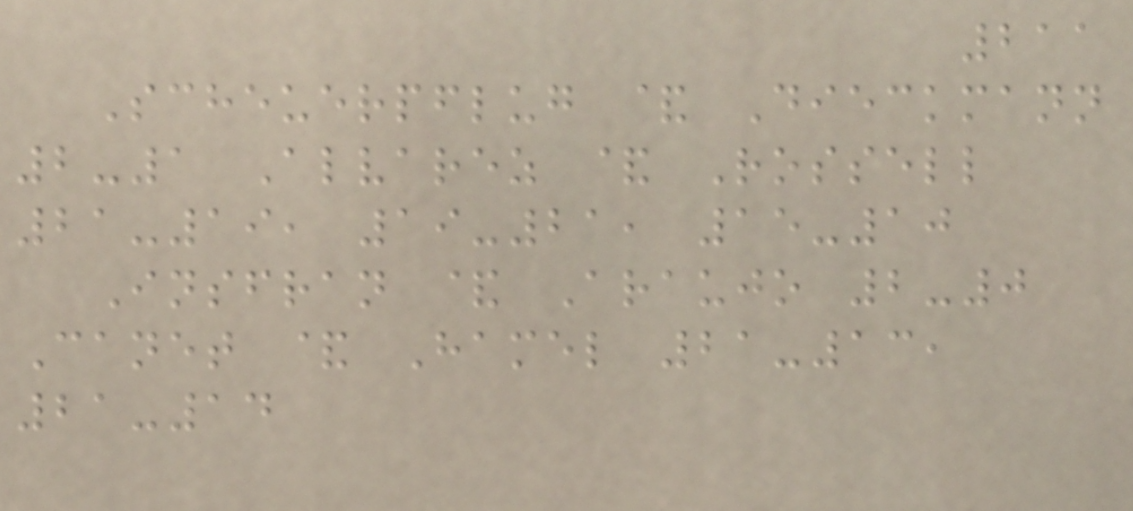211
Scheuerpflug & Dieckmann
2-1 Alvarez & Rossell
21-19, 19-21, 15-10
Insfran & Araujo 2-0
Canet & Hamel 21-13,
21-14
